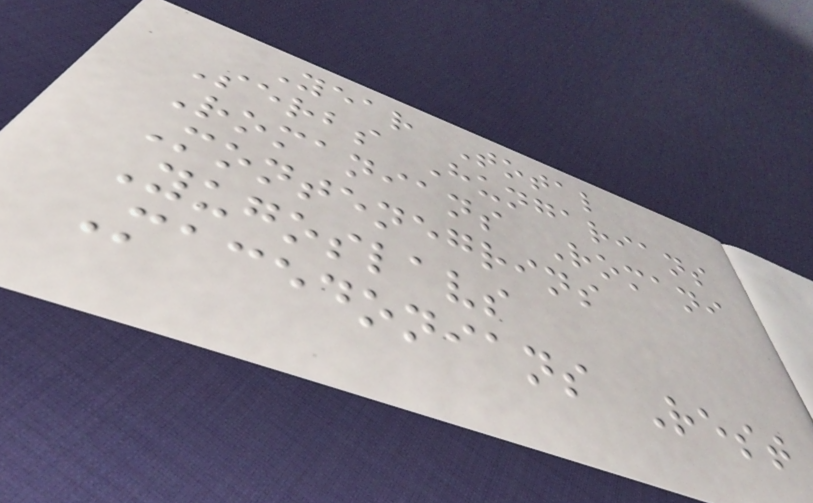Year Total
Serbs Hungarians
Romanians Romani
Montenegrins
Yugoslavs
Macedonians Rest
